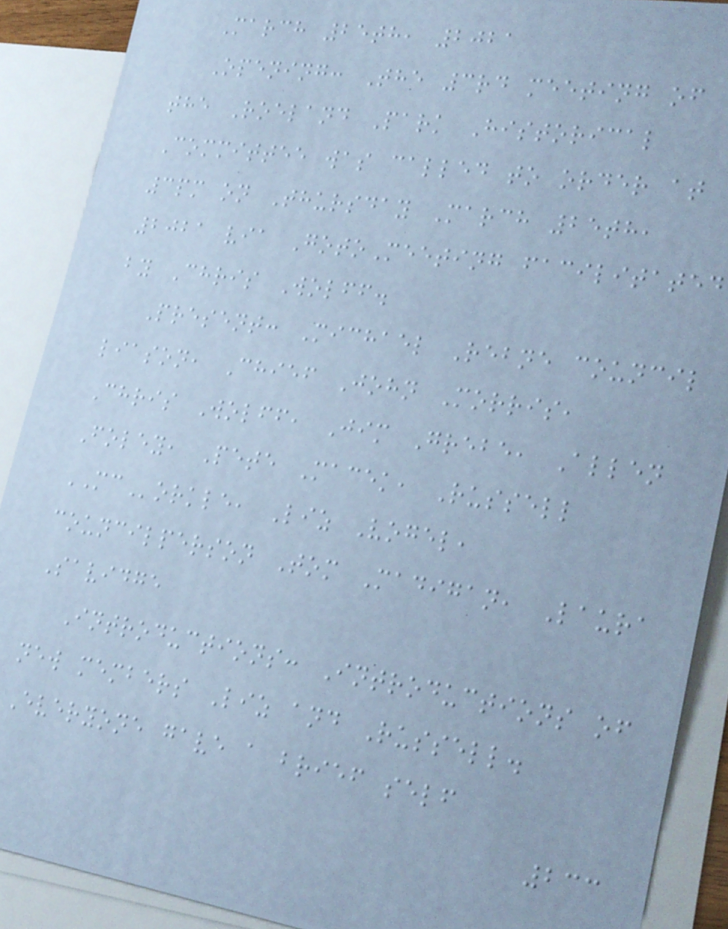March 25th, 2021
Opening: The 3rd meeting of
the Roeland Park Historical
Committee was called to order at
3pm on Thursday March 25th,
2021 via GotoMeeting facilitated
by Chris Wolff.
Present: Michael Rebne council
liason, Chief John Morris,
Chris Wolff, Jim Grebe, Allen
Foley, Pete Macek, Russell
MCorkle, Liz Vogel,
councilperson Tom Madigan, Laura
Savidge
Introductions: Introductions of
new members Liz and Russell.
Everyone gave a brief self
233
